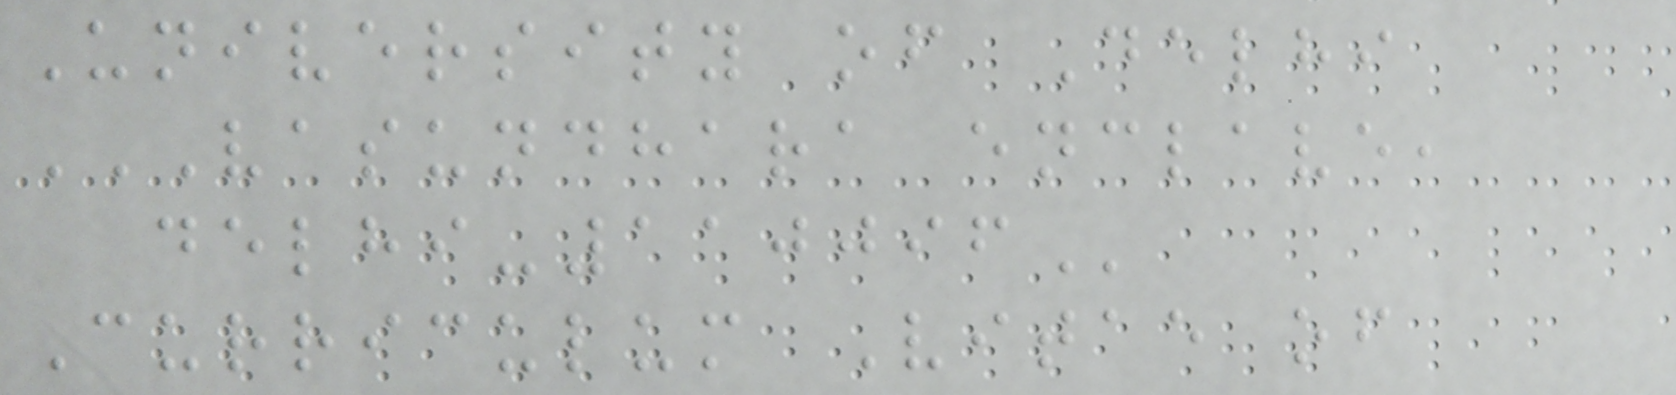University of Delhi
VASUNDHARA ENCLAVE,
DELHI-110096
Curriculum Vitae of
